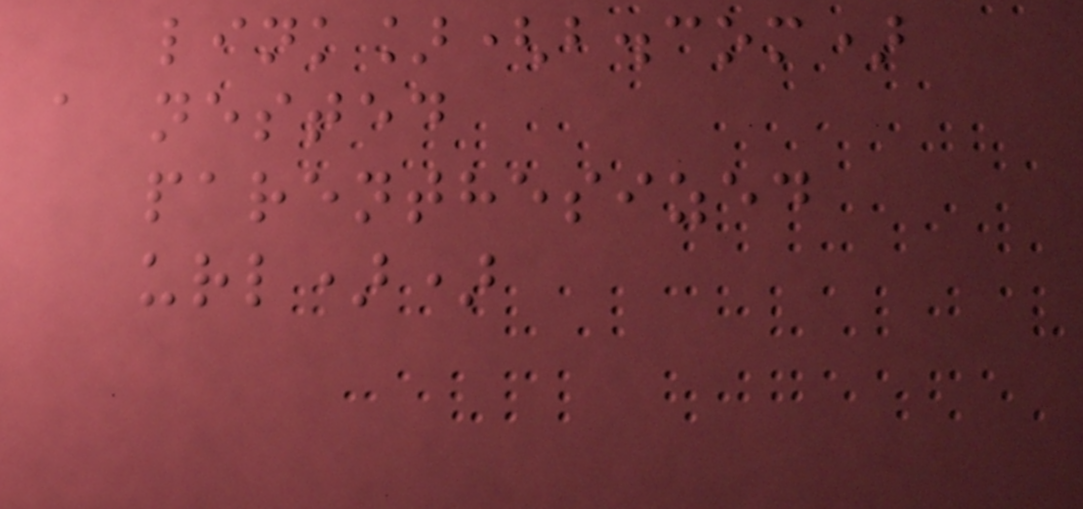link](b.com)
a nested
parenthesized
url))
